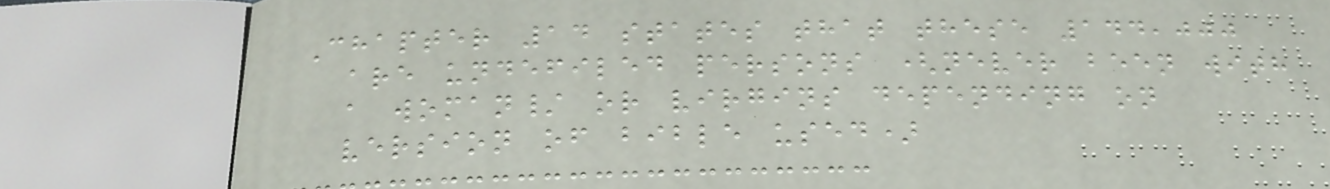Chapter 14 states that these 144,000
are undefiled persons (never been with
a woman/ or virgins depending on
version of bible used)
